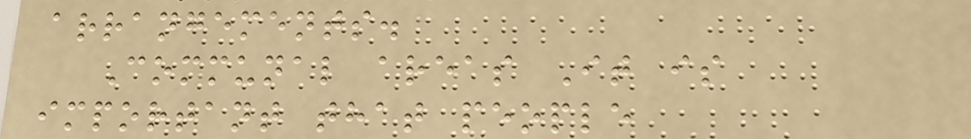arrangements.
Communal areas It is
important that people
